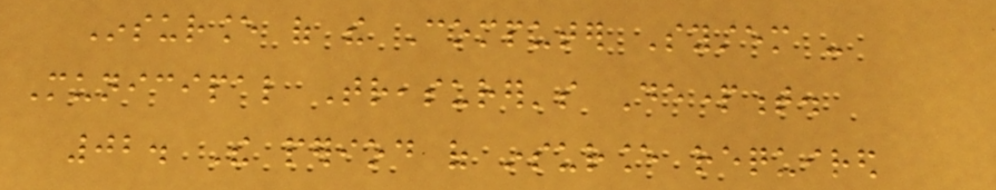Insurance of the Computer System -
Municipal Treasurer's Department.
02. The period of insurance required
